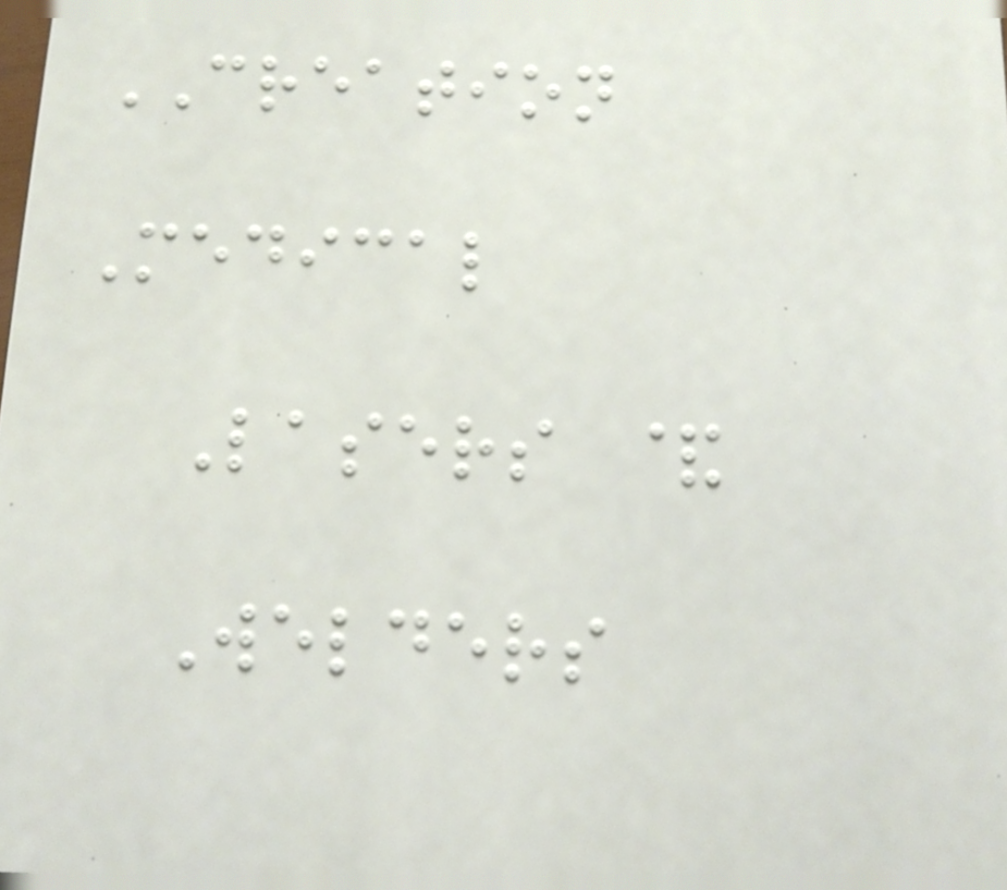CREATION
Medical
Lasers &
Welders
